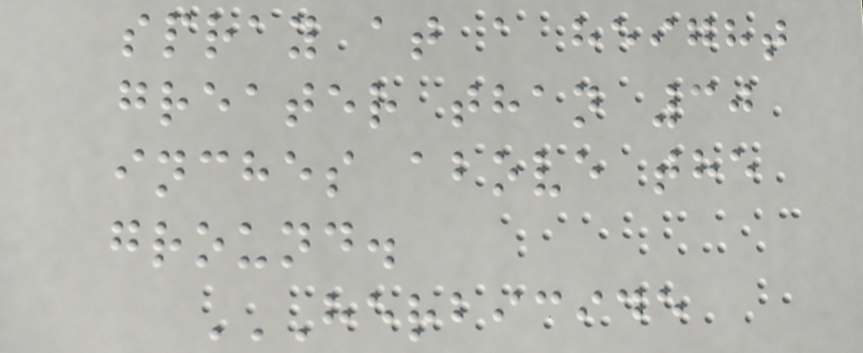spray at a height
greater than 30
inches above the
ground.
HERBICIDE
